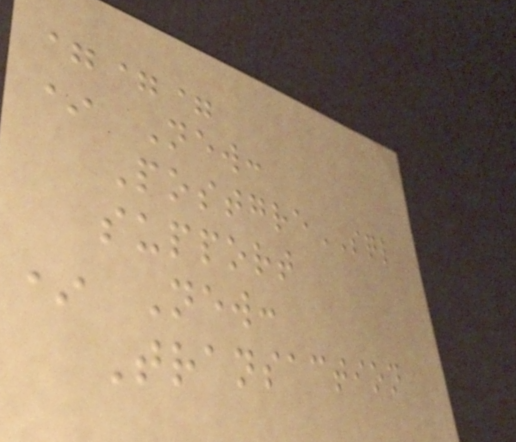===
* New:
PostgreSQL
support
* New:
Transaction
